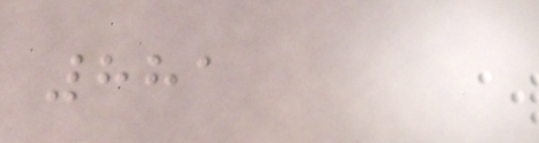881
